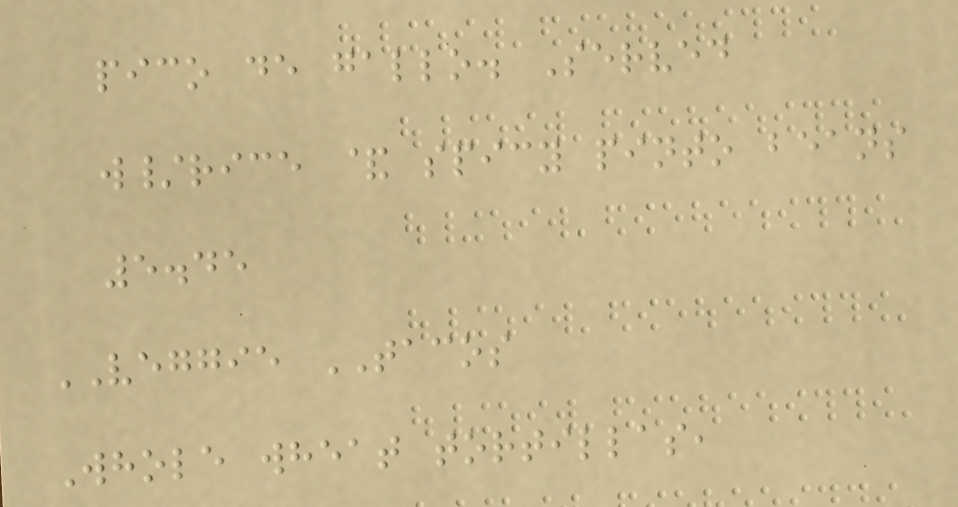pico de gallo. Served
w/rice & spicy pinto beans
5.45
VEGGIE TACOS
Whole wheat tortillas,
